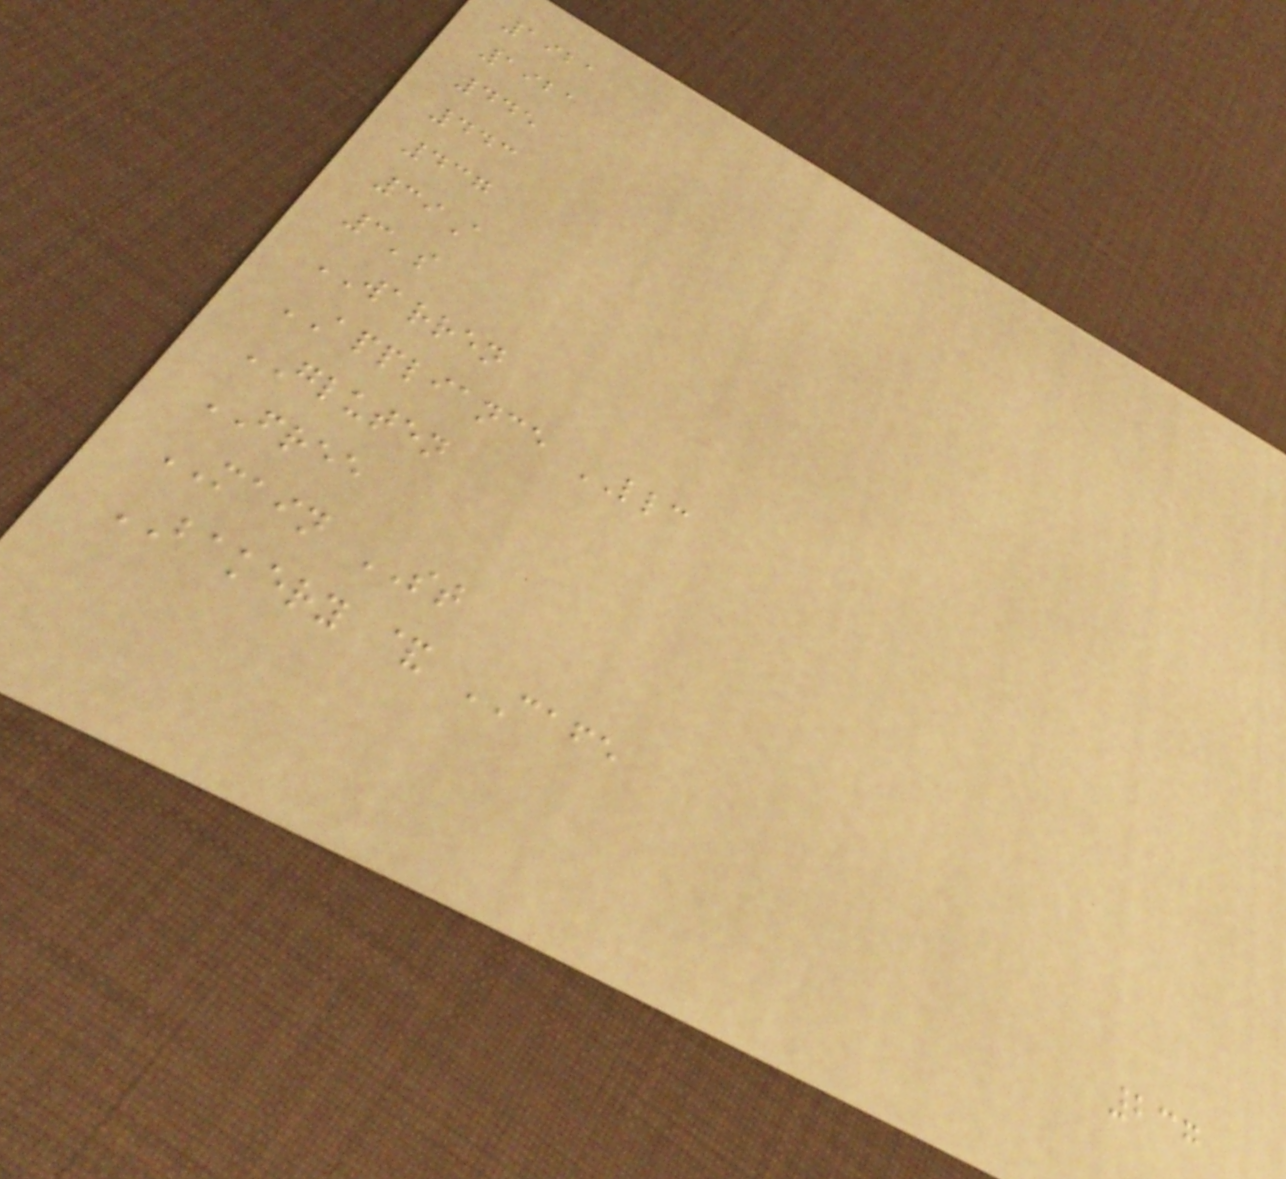1921
1921
445
443
437
39A
3's
WARREN
APPLIANCE LLC
GLUTEN
FREE
MAIN ST
BAKERY & CAFE
237
